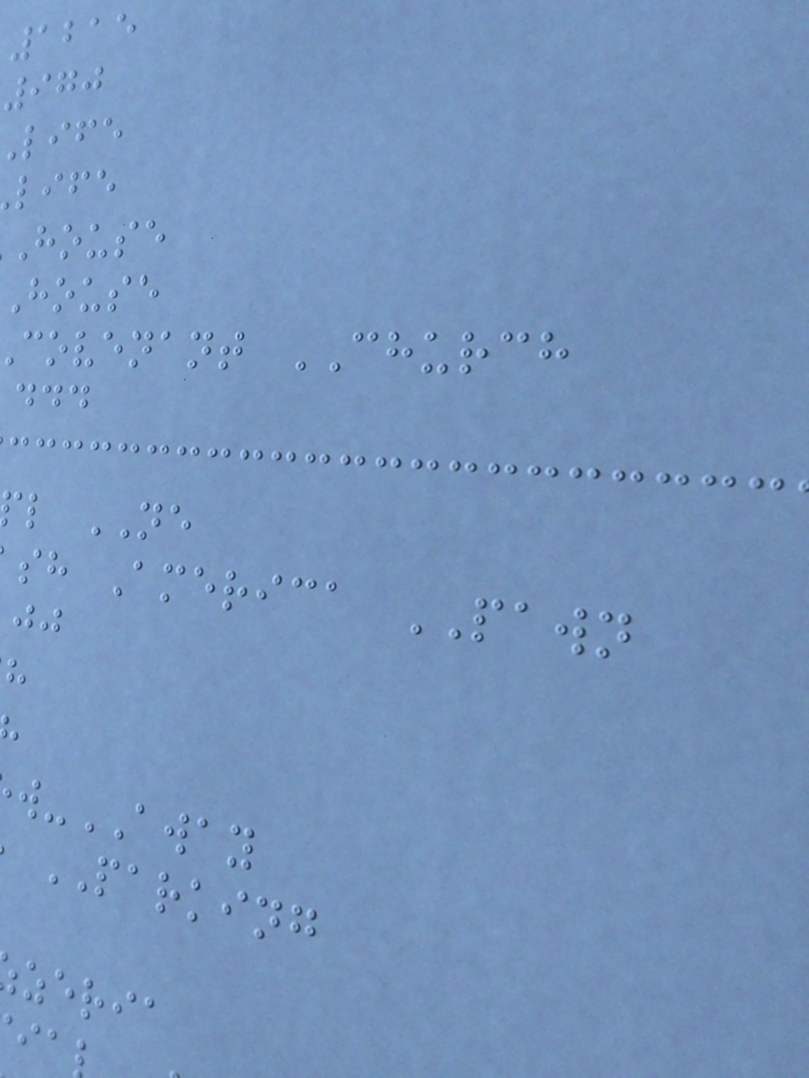1215
970
life
life
house
house
covenant CHURCH
l NE
sh America PAWN
-AWAY
PARKING
zeria
